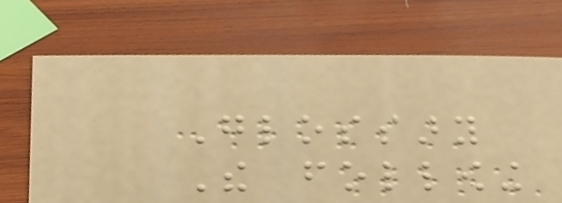Glossary
The following
